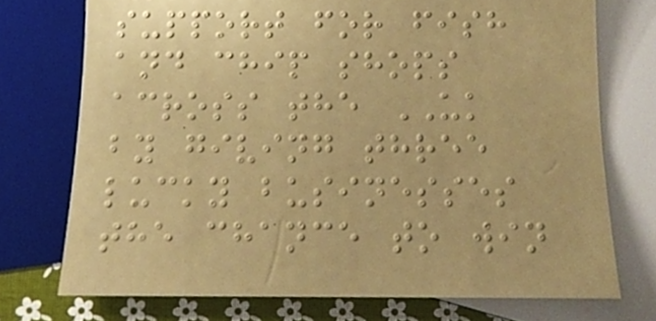support for fish
and chip shops
across the UK
by giving three
lucky businesses
the chance to win
